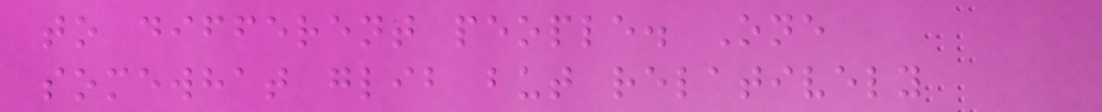to different people. One
somewhat glib but relatively
